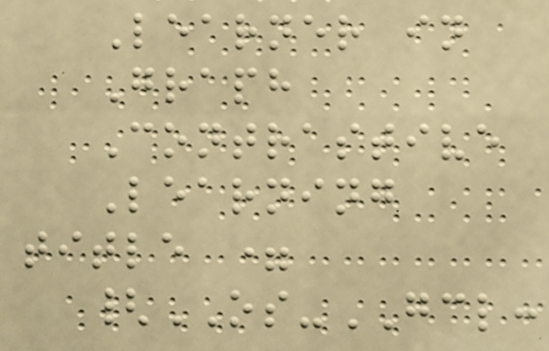Learner in
Graph
Contrastive
Learning
title =
{OS-GCL:
